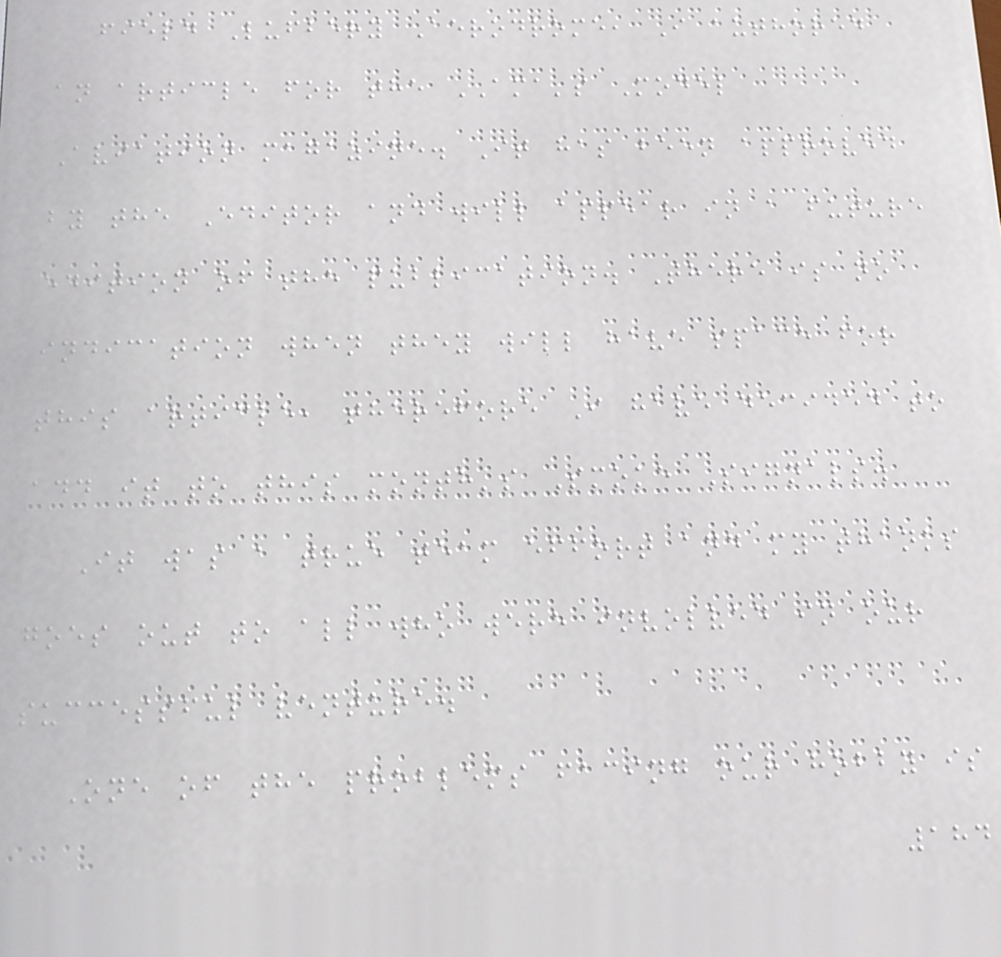field Lufbery Aerodrome, I authored
an article for the AMA's Model
Aviation magazine. It has been approved
by the Editor and will appear in a future
edition of the publication. There is no
indication when they will have space for
this article, therefore I have decided to
add it to this month's Smoke Signals.
It was a true team effort and my thanks
goes out to all who were involved in our
successful venture.
One of the problems facing our hobby is
184
